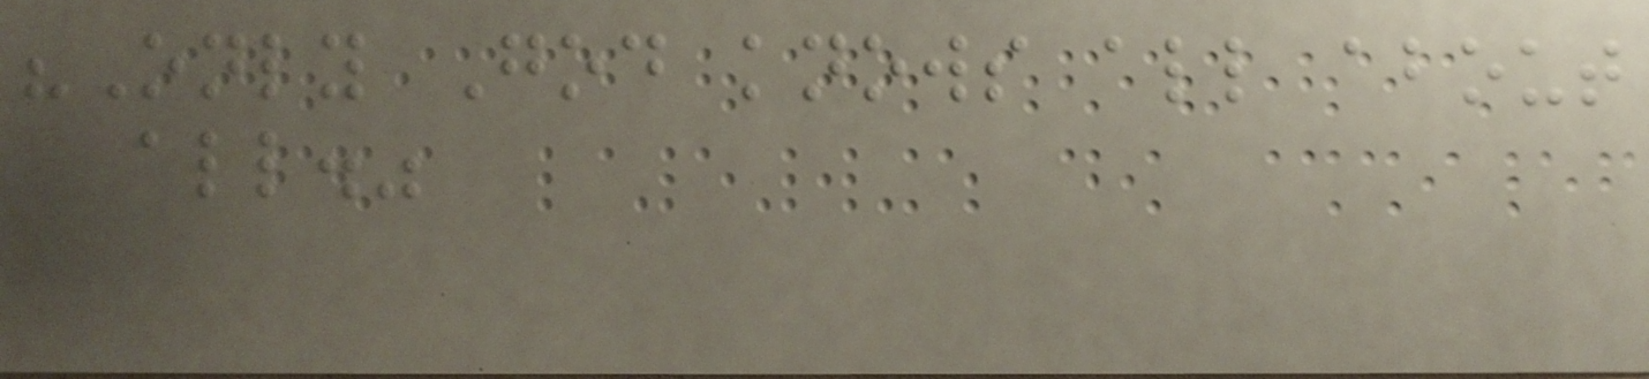"Only God knows all about
all."
